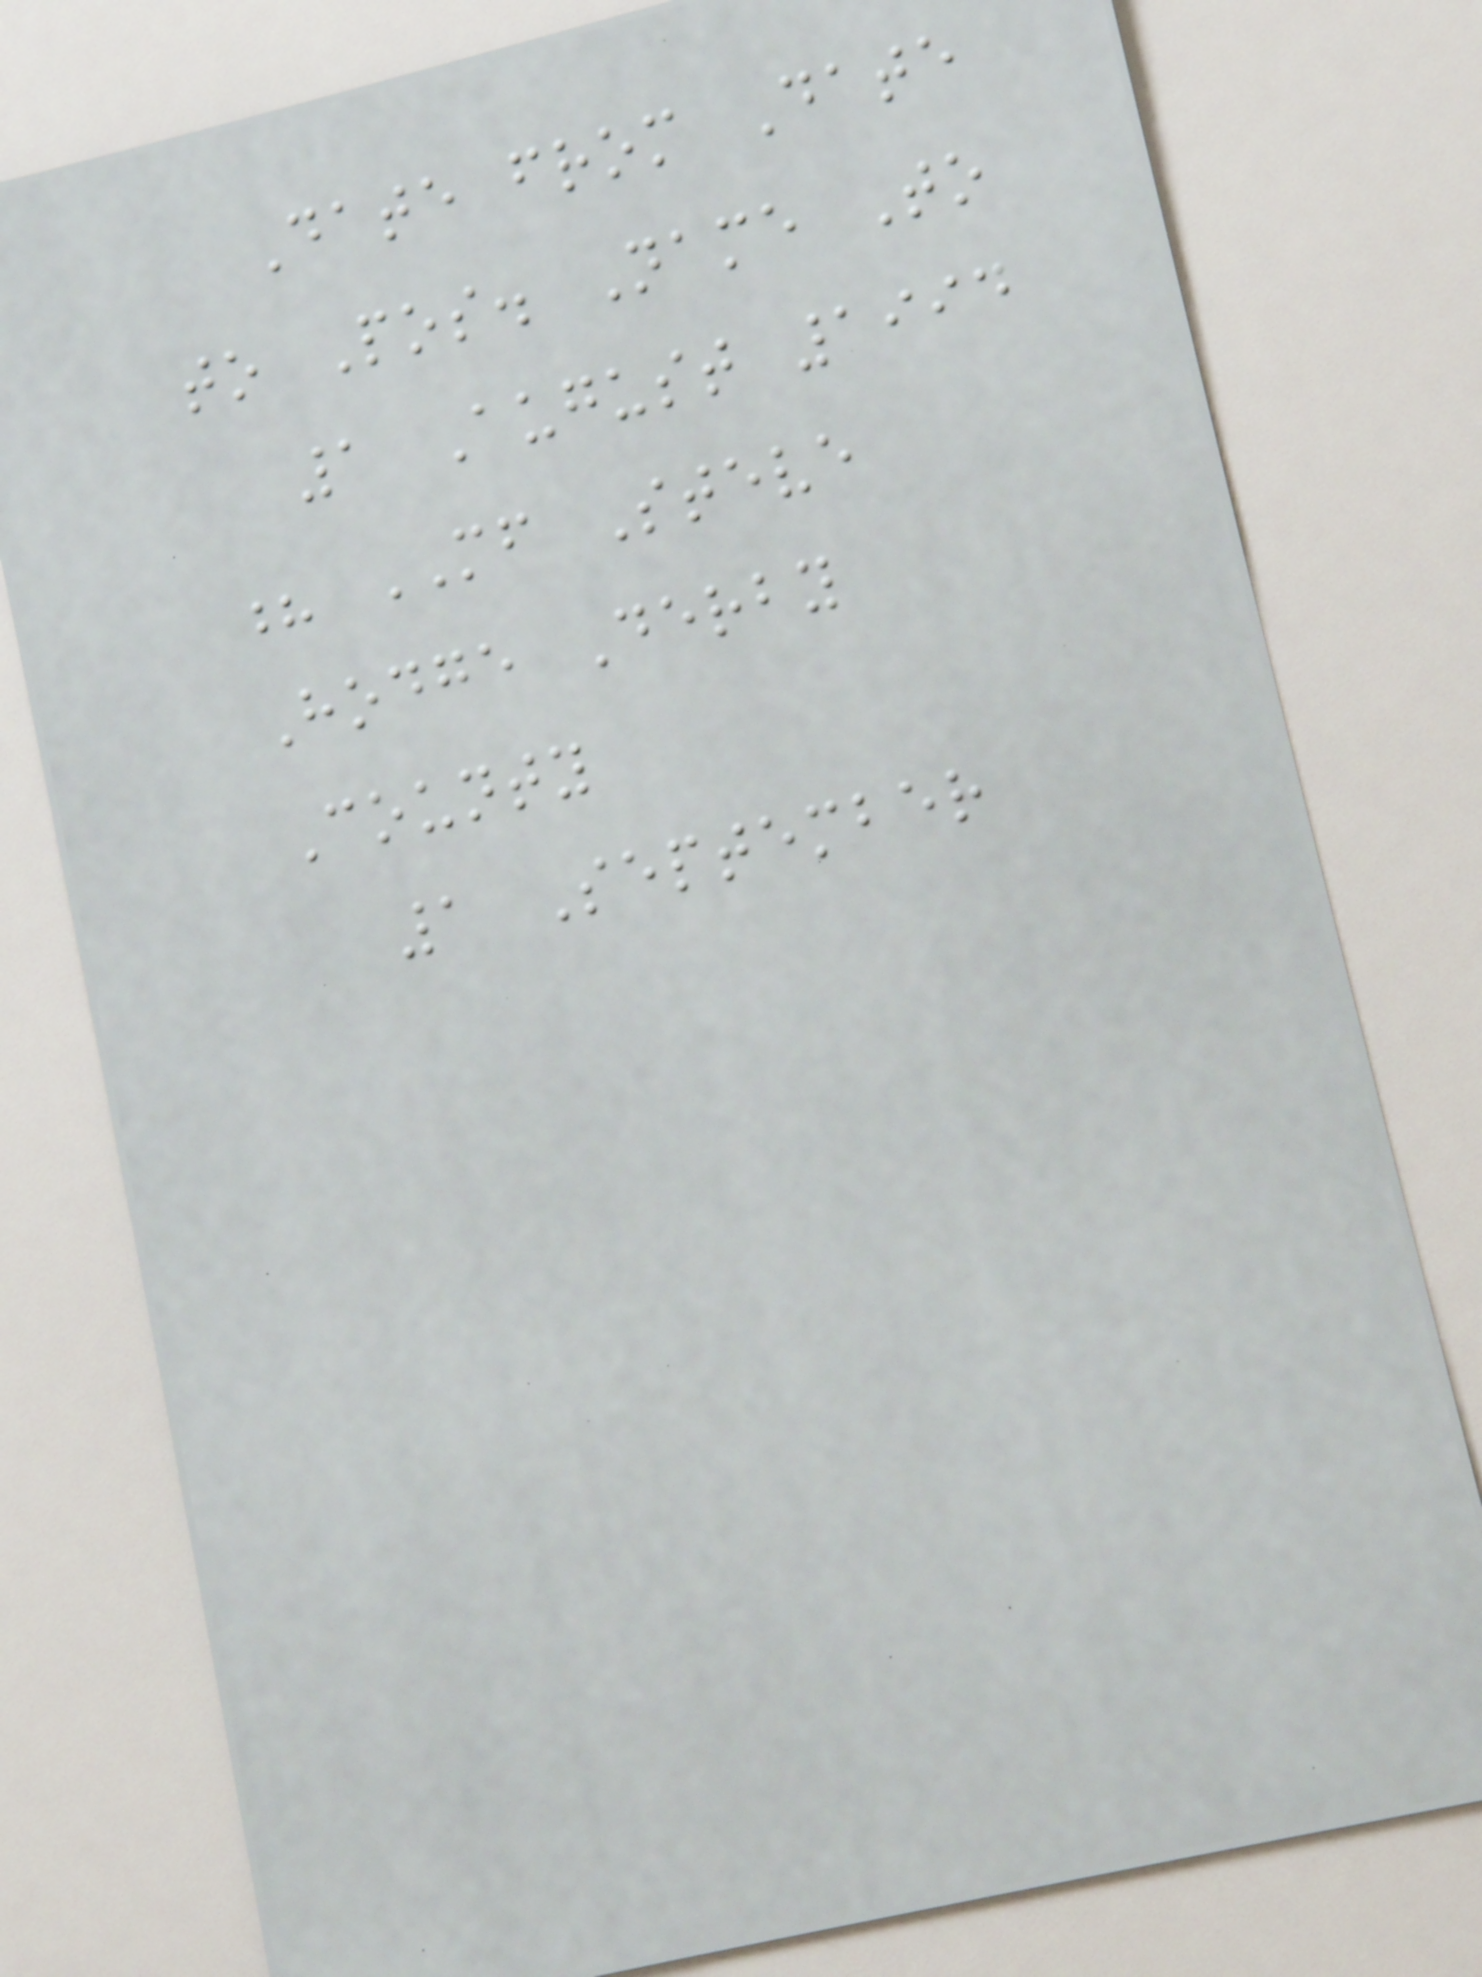Date from Date
to Pos. Name To
1 August 1994
? MF Steve
Hodge Derby
County
1 September
